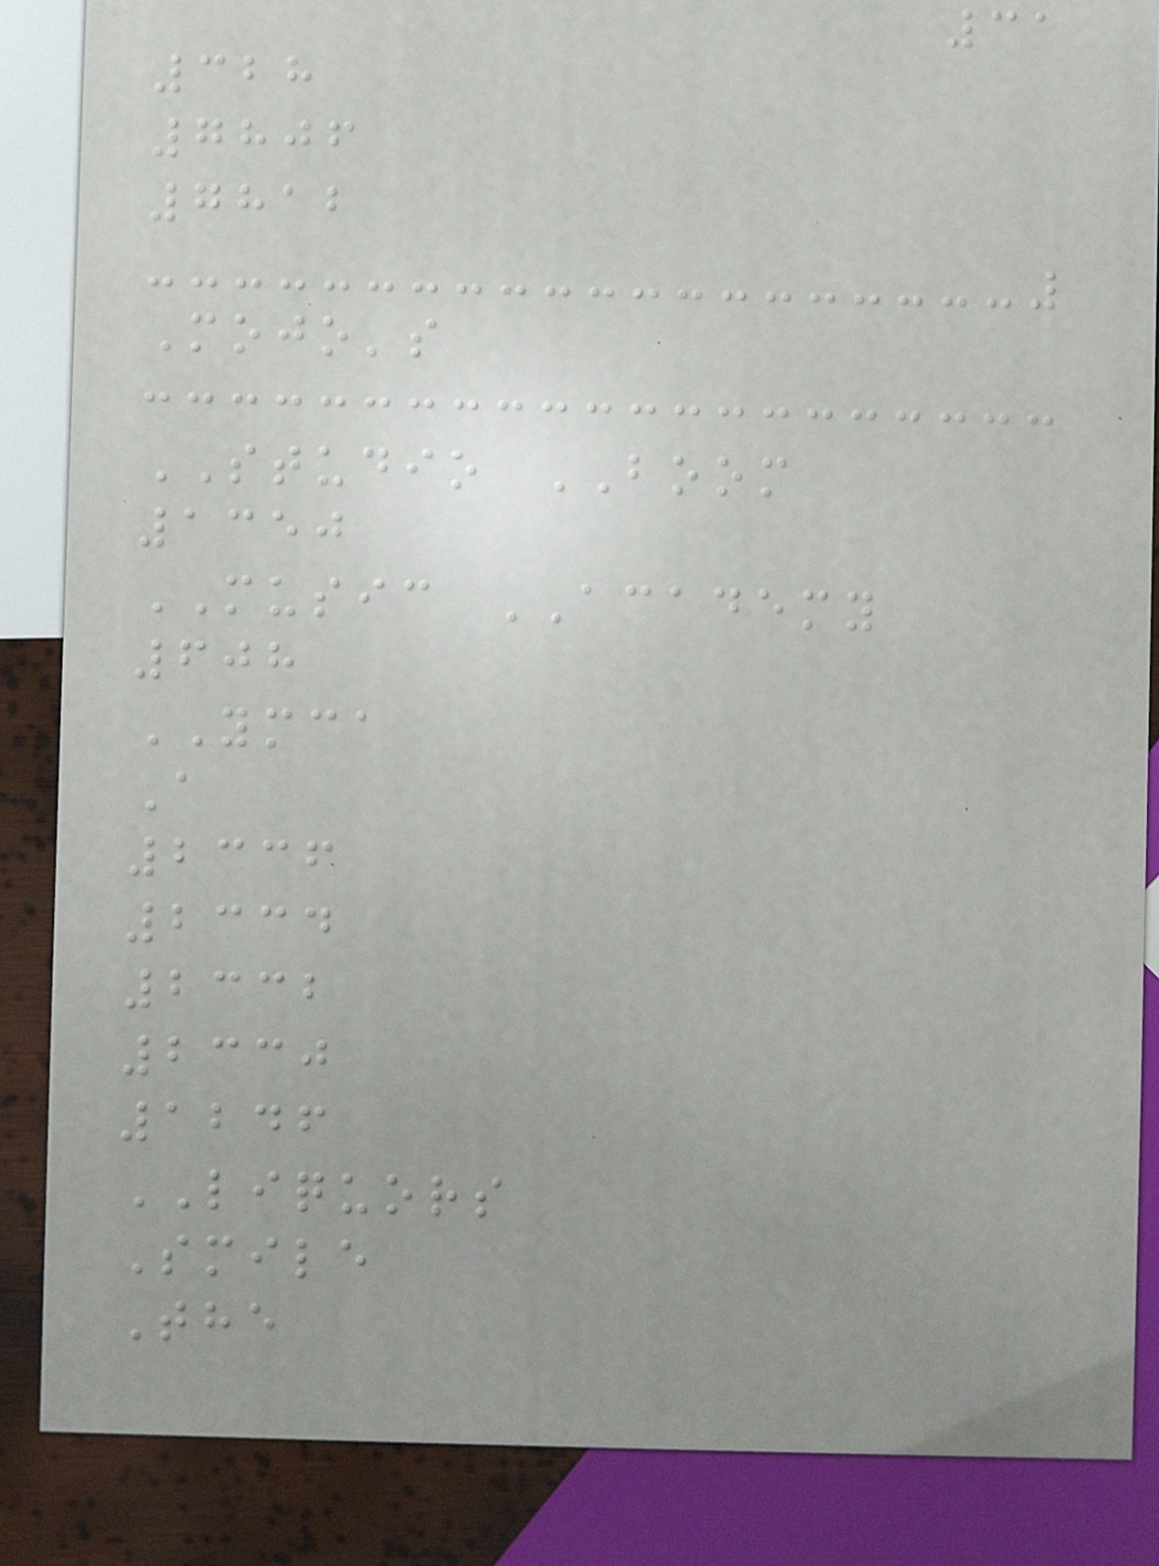31
328
7806
7812
Mojo's
STUDIO BOOM
1350
MUSIC ACADEMY
608
YMCA
A
2336
2334
2332
2330
1246
LIQUORS
Smile
The
